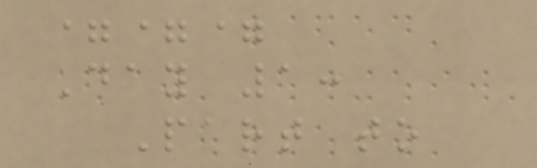===
Day 1:
Part to
